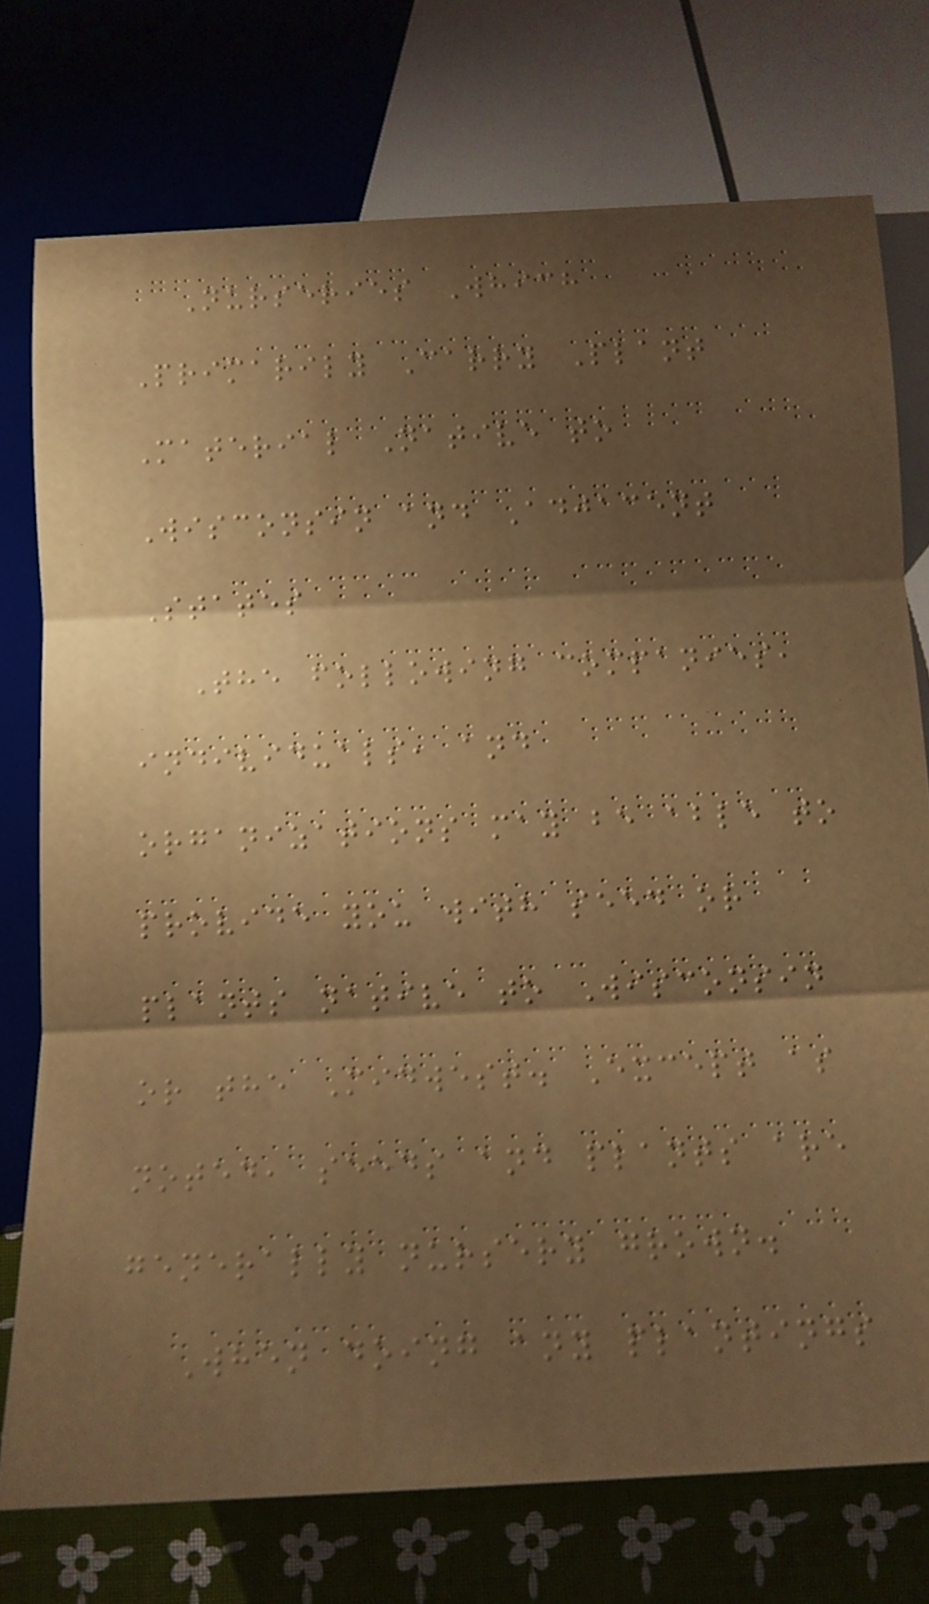Nurseries Which
Primarily Carry Plant
Material Native to
Wisconsin and Adjacent
States
The following companies,
individuals, and
organizations may be able to
provide you with seed or
plants native to Wisconsin
or the Midwest. Except as
noted, seeds and plants are
generally nursery grown.
When doing any plantings
